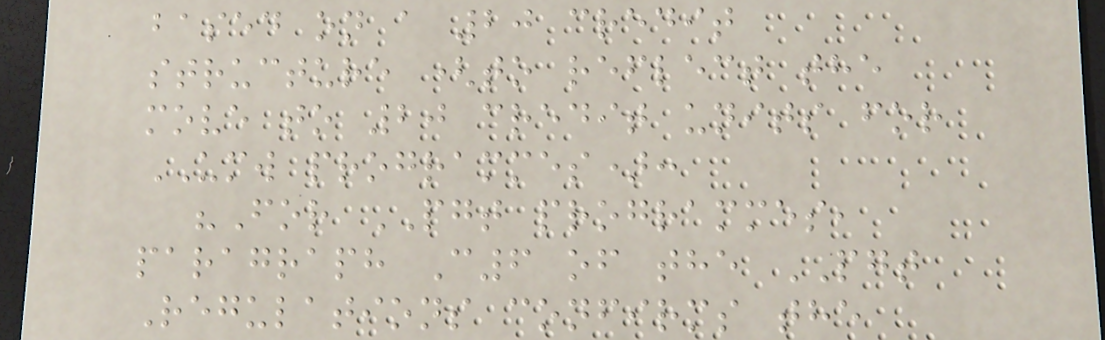based on a 20 credit
structure (to reflect the
move to 20 credit units for
UMW programmes):
"For PGT programmes,
paragraph C6 of the PGT
Regulations confirms the
